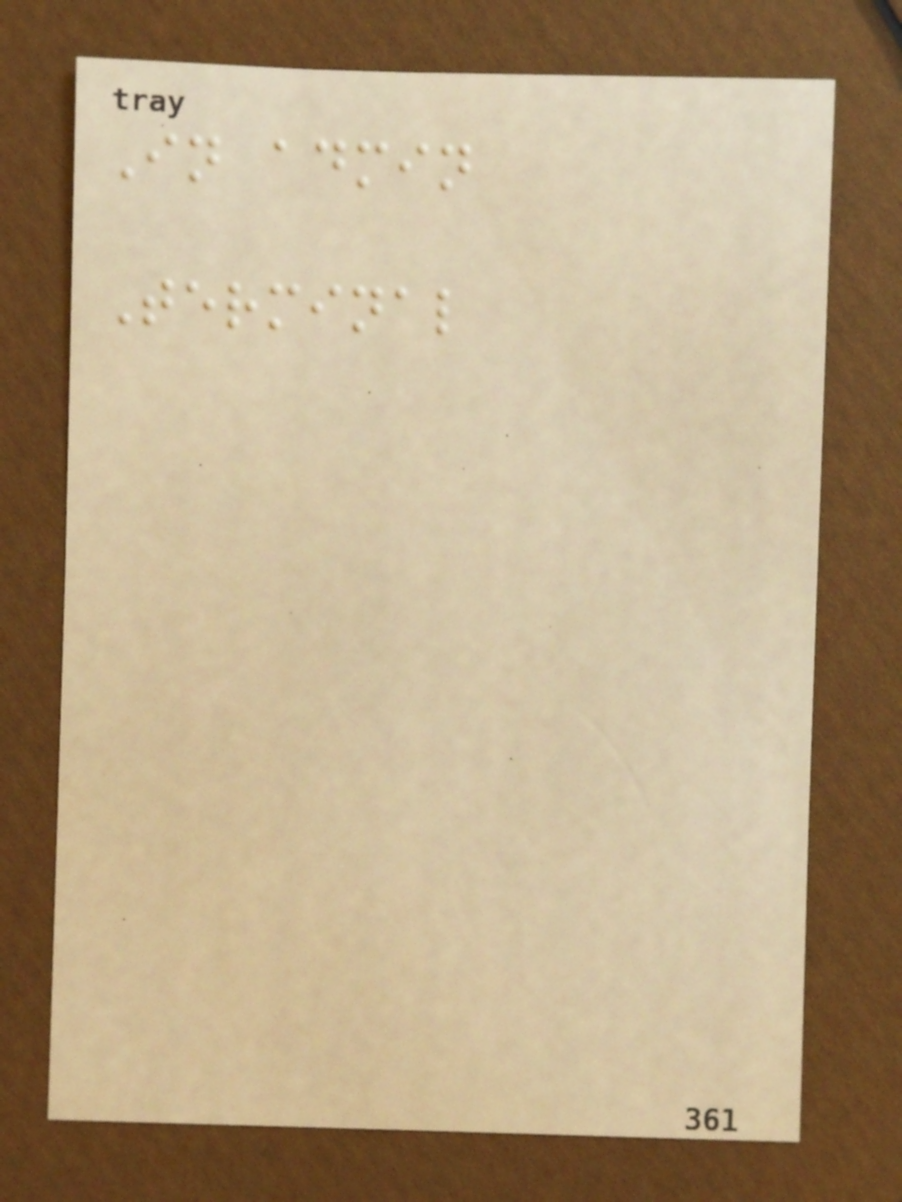In admin
Terminal
